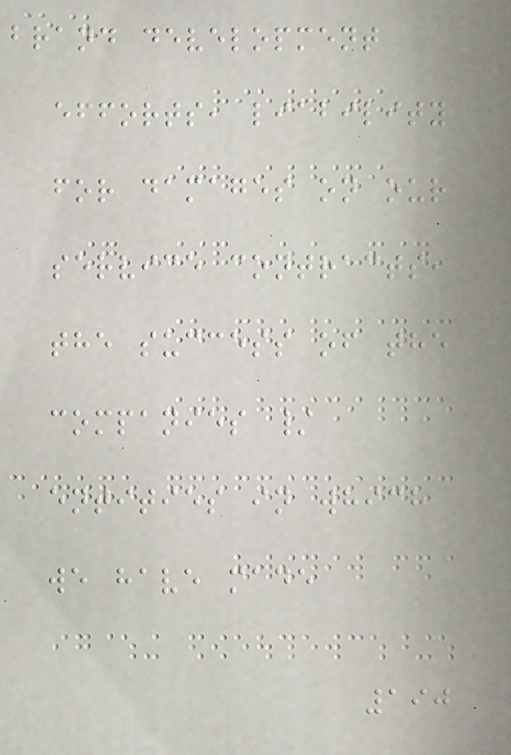brand development
efforts, liability
for damages on our
service contracts,
the success of the
companies /
entities in which
we have made
190
